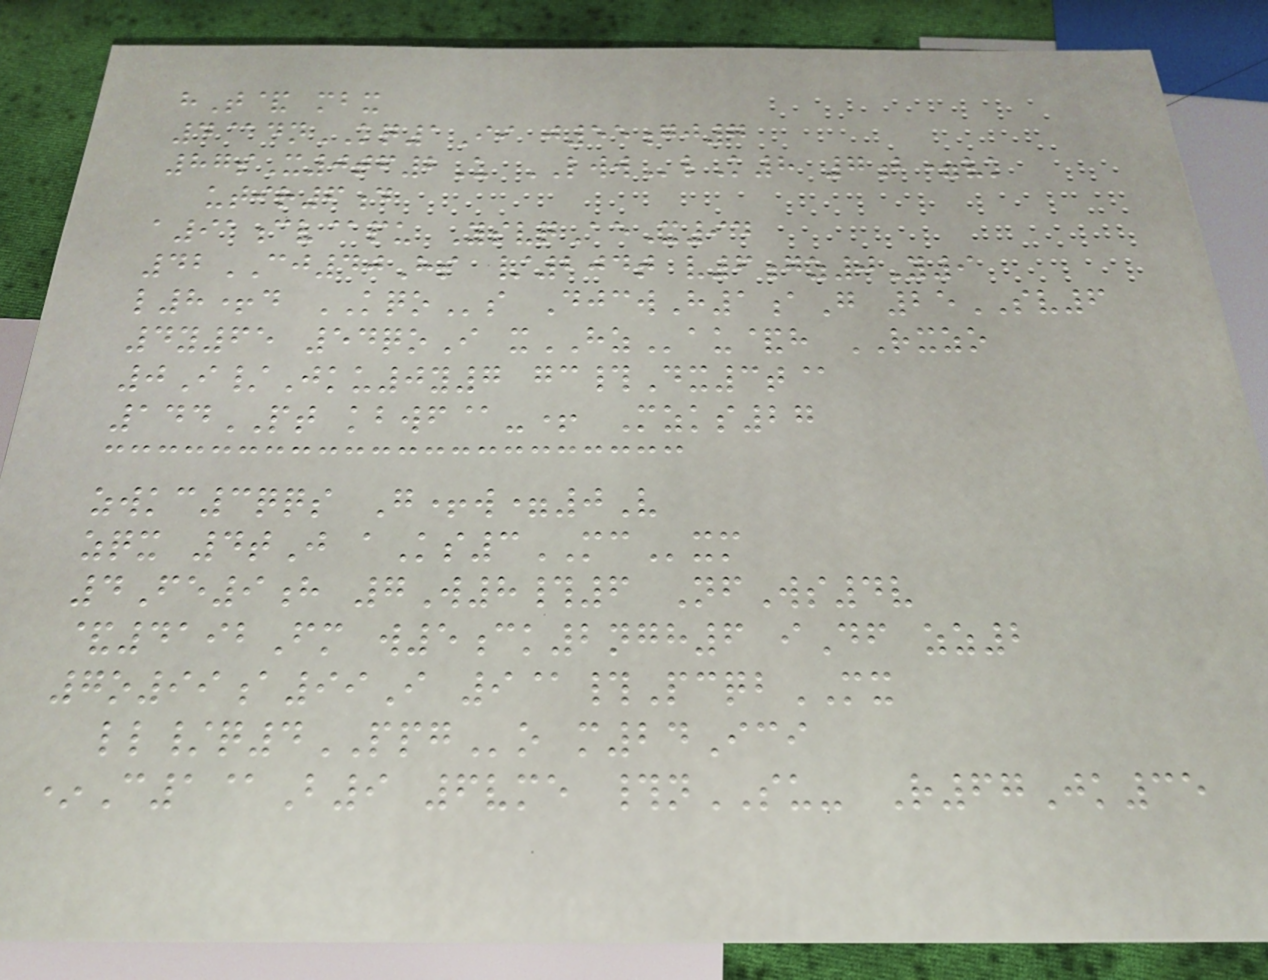hT& mbx
4@dnKQ1Ii j55gj7
87sX0tf2U LWWlK8 7b=vk
utir6d
a91cv@pu YsvqAeX94
42CJ40Hs /204t v6gz0Y9
l8+d KQOs DjcwH1aG 25SV6
4y65 54qoI xHZau&h RXZO
0I/Jku0y7 gc#Dx3t@
144PT kbwf@-+ Mzks27
zwkc3qqs G+w=0V
zqx 4tJ aKs3MCxm
4Fe9h 7W8#6 NfWs4v
&4192Fm w5ck2ngh6 iDf zz2
7o99a99I 9@#PcqbMX
ll/q4PPGo m24Ici
*C1@B9 6vme #nSU- R67Jk35
